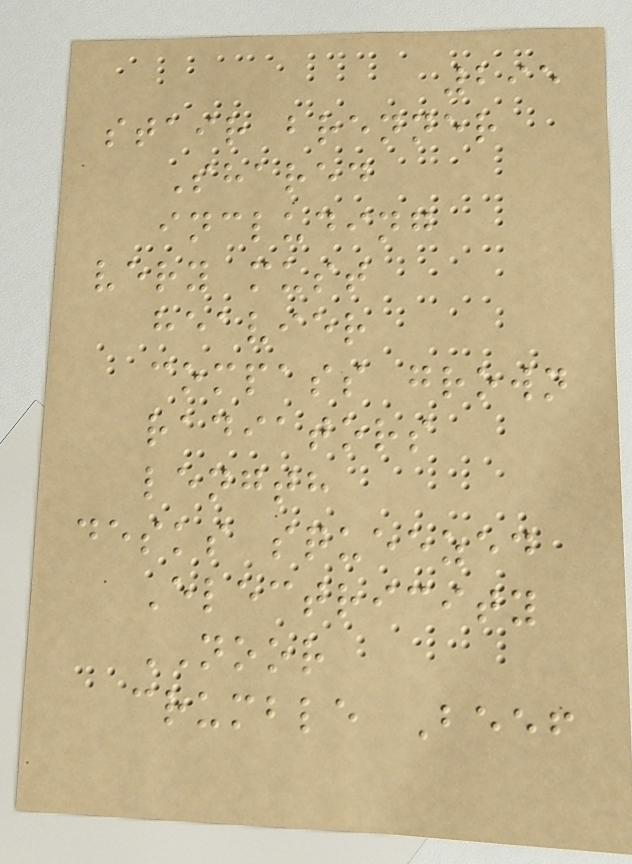295
stair brenner
Shared
including
very must
heavier
compass grown
radiators
length
desks squeezed
Electricity
NOOR
crumble Beef
